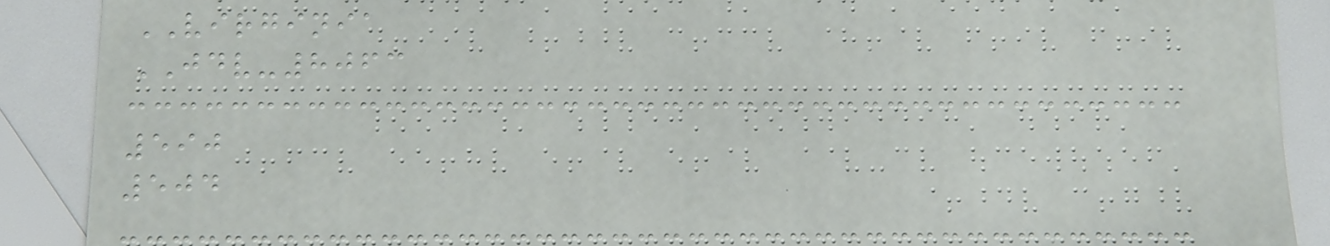VIRGINIA
JDV-8063
590
504
